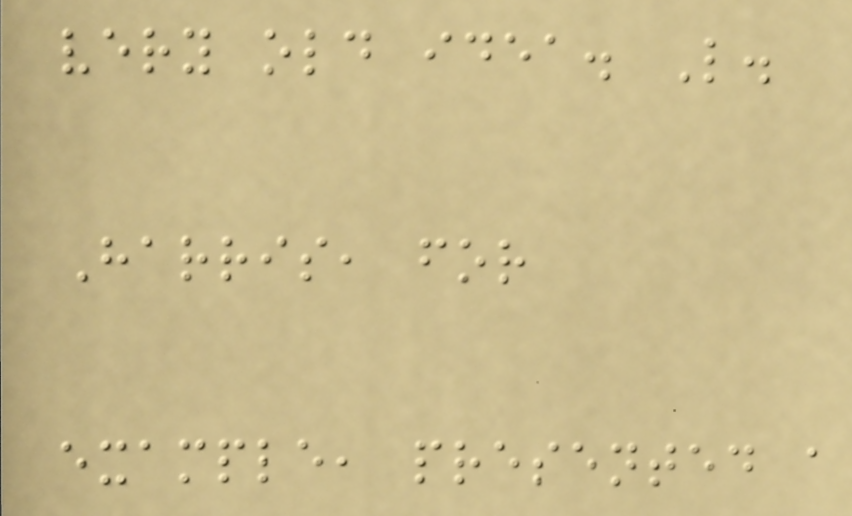very old idea. L.
Harris, for
example, presented a
